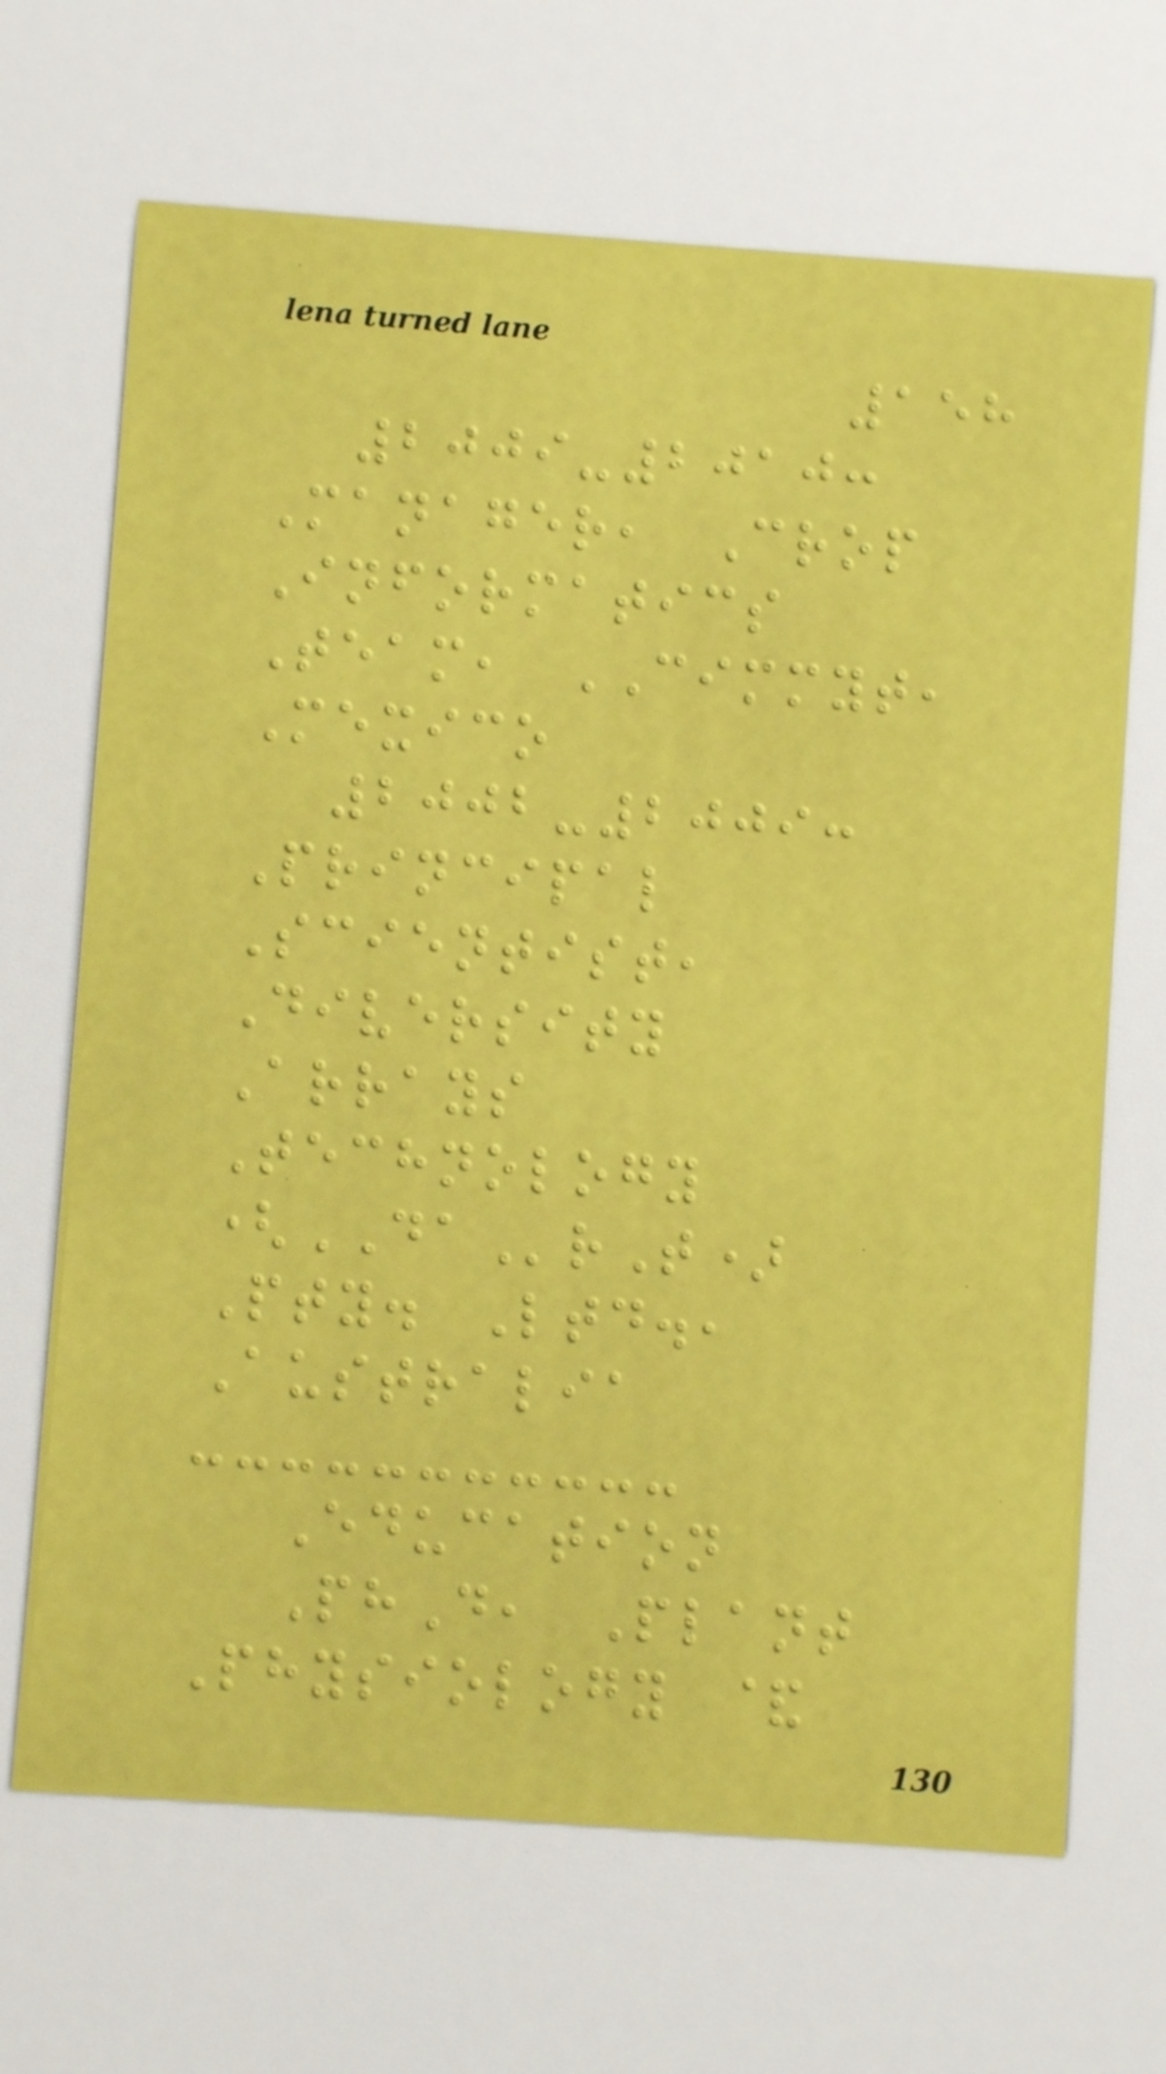158
2009-2010:
Manager, Crop
Informatics
Team, CIMMYT,
Mexico
2002-2009:
Principal
Scientist,
Diversity
Arrays
Technology
(DArT)
Pty. Ltd.,
Australia
Education
PhD, Plant
Physiology &
